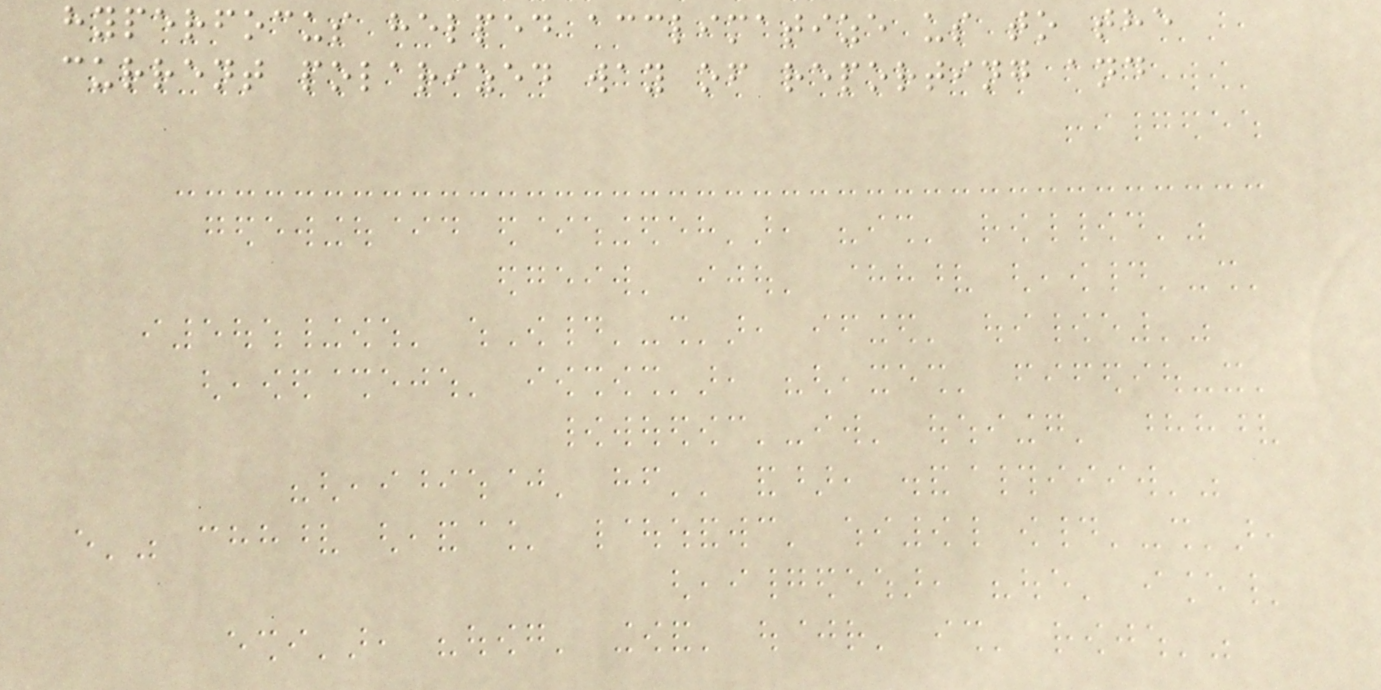hyperfocus helped acclimatize us to the
current polarized way of reporting and
